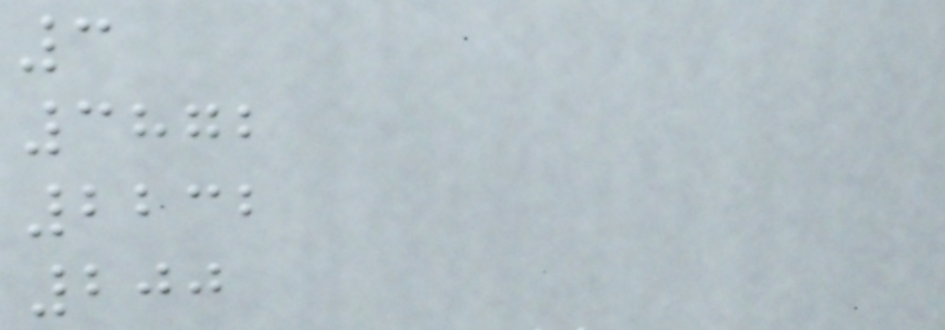3
3872
2232
200
